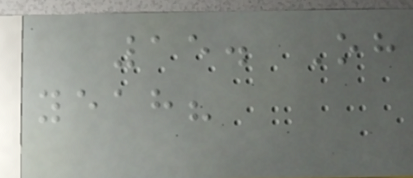15. Oh
yeah?
